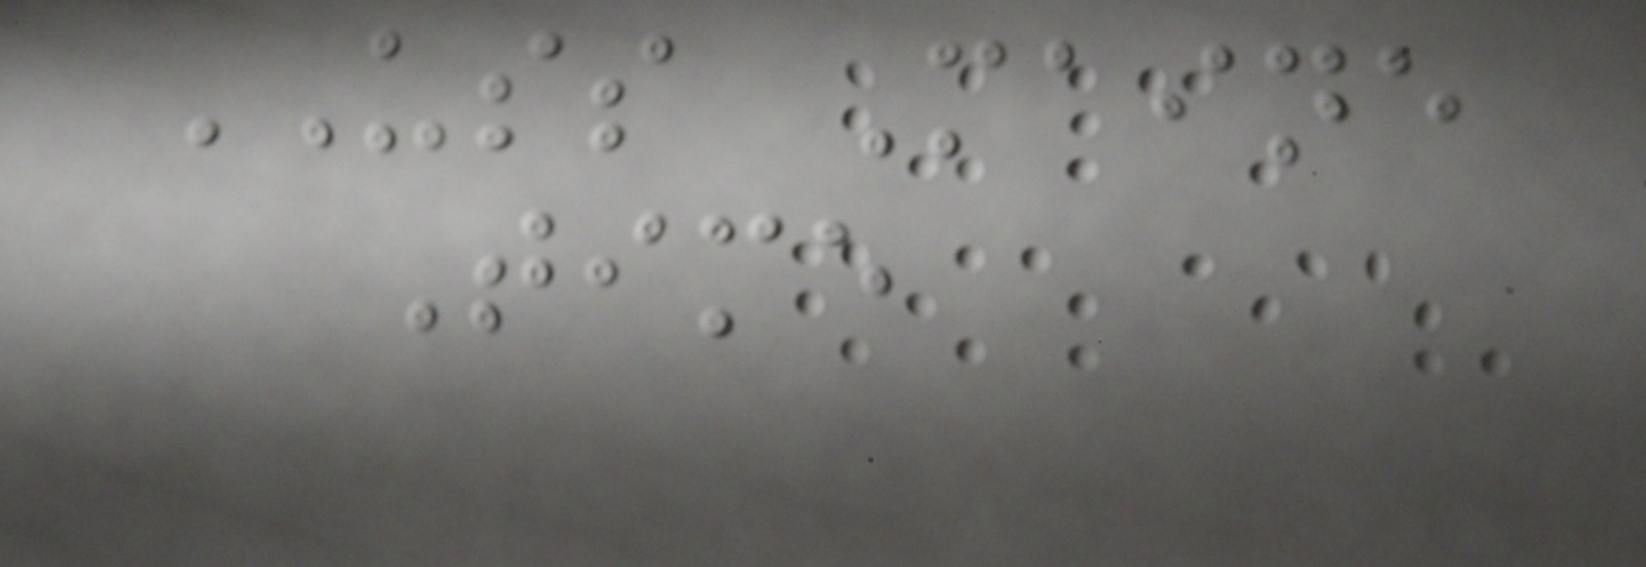USS Maine
Time
